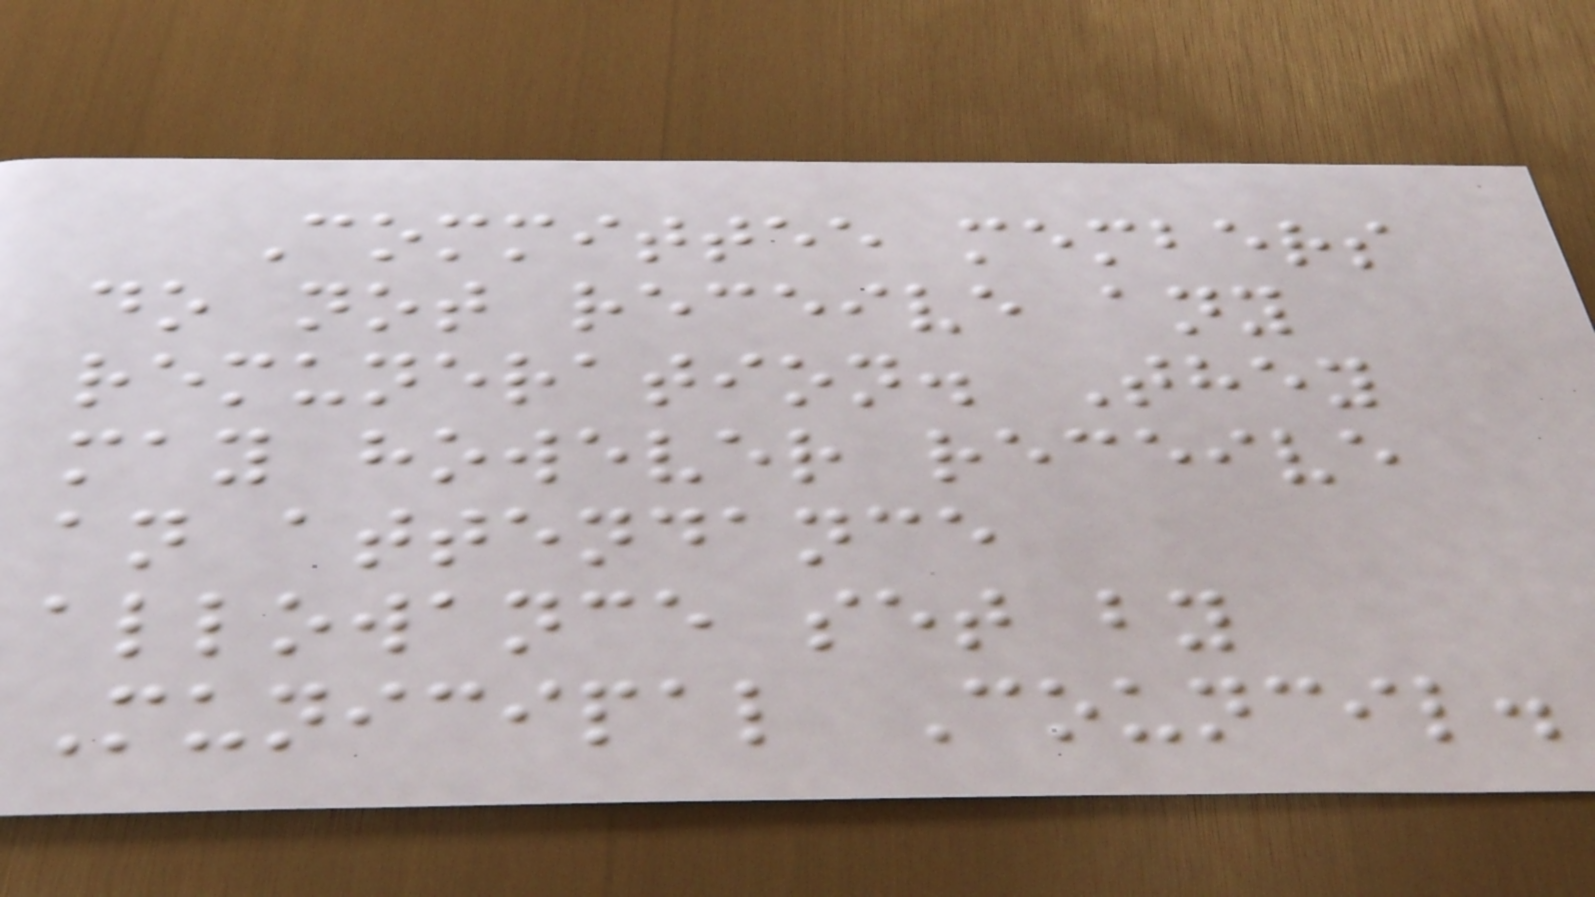Committee members
do not receive any
remuneration. They
may however receive
an attendance
allowance set by
Municipal Council.
